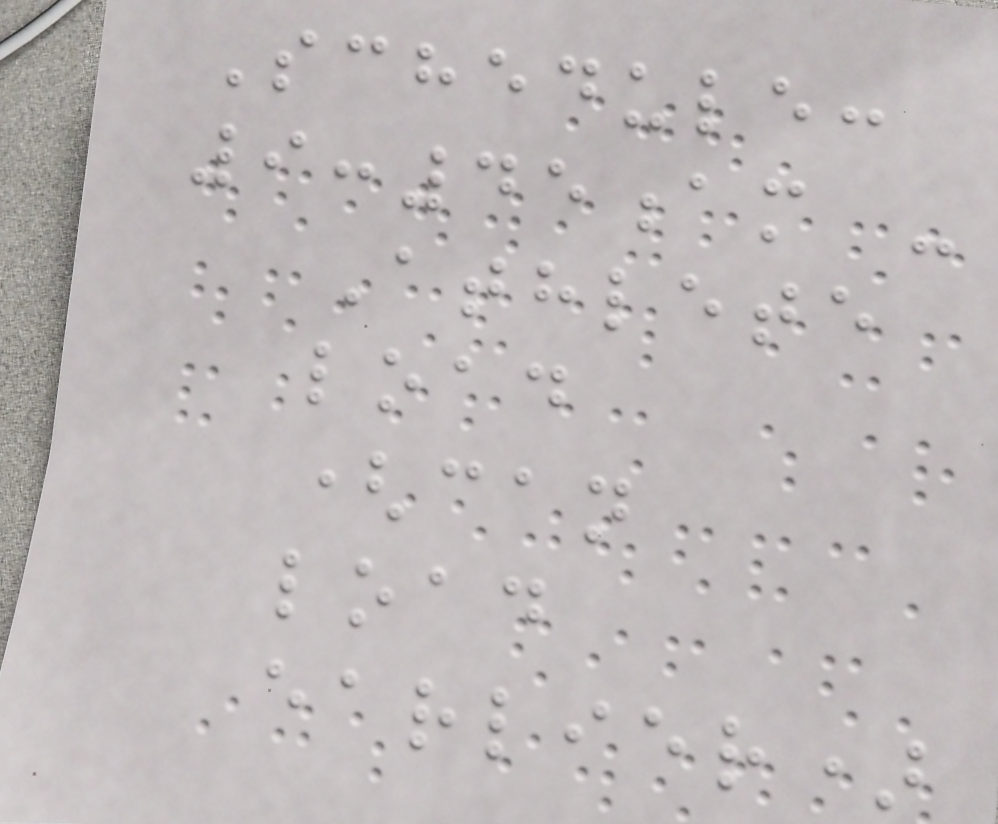Schedule:
9:45am -
Athlete
load
(can
load
earlier)
